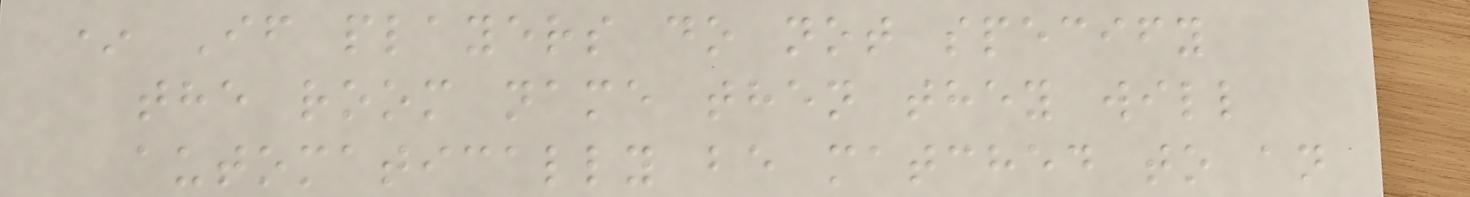* If players do not specify
the room name then they will
automatically be matched to an
